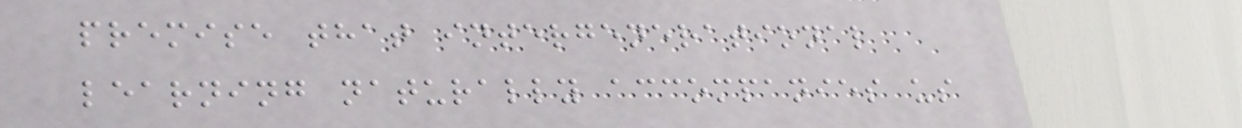premise that intergenerational
learning naturally accompanies us
